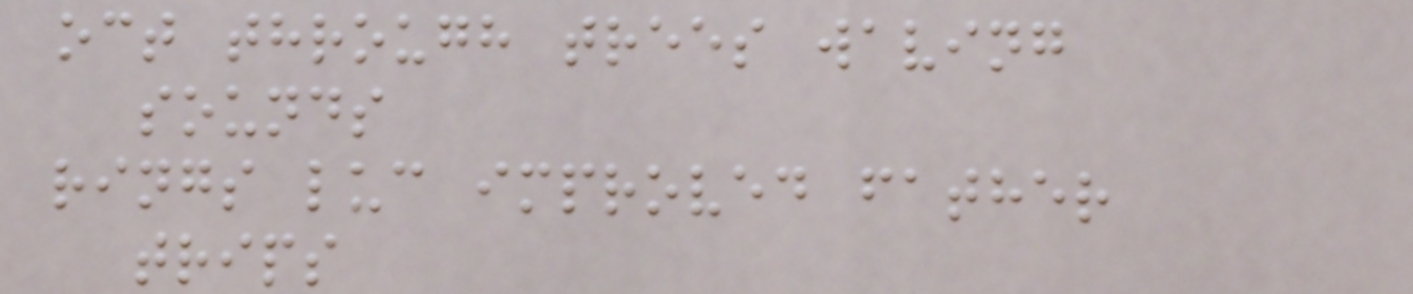oct through trees waving
sounds
rings luc improved father
trips
